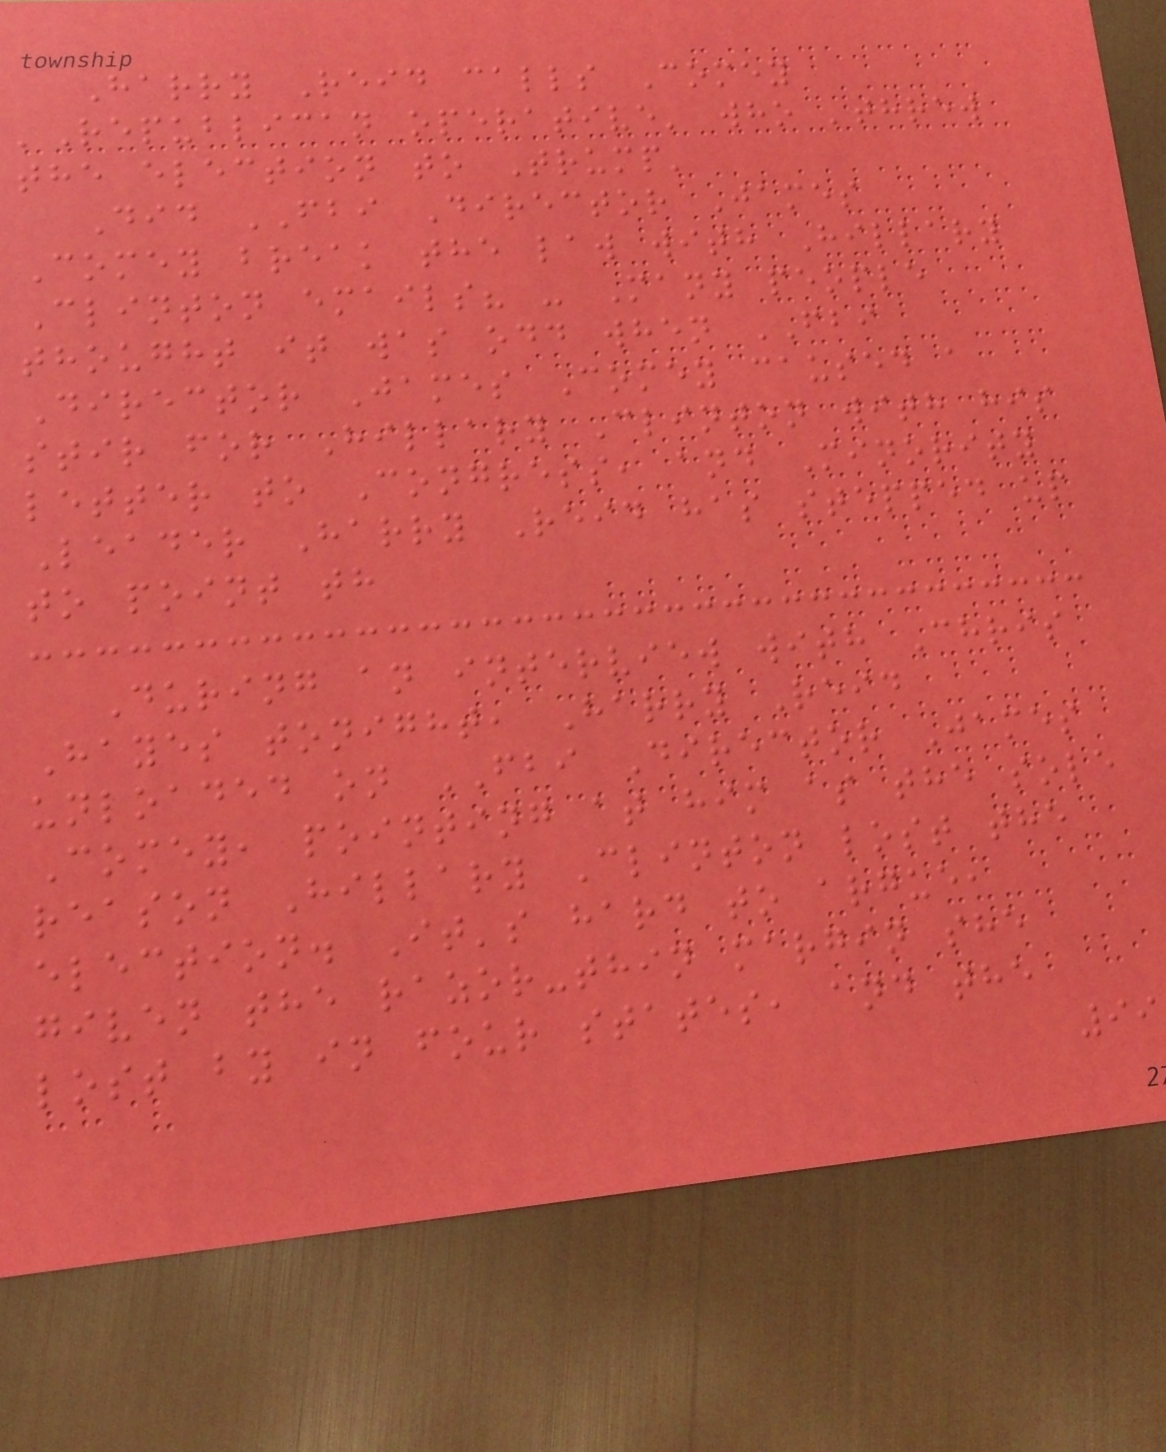Harry Reid calls Comey
'Republican operative' who 'threw
the election to Trump'
Did FBI Director James
Comey break the law with Hillary
Clinton emails? - Many people
thought it was odd when FBI
Director James Comey caused a
stir for Hillary Clinton with his
letter to Congress, and Minority
Leader Harry Reid has stepped up
to point th
During an interview with Chris
Hayes tonight, Harry Reid
unloaded on FBI Director James
Comey, pointing at him as the sole
reason Hillary Clinton lost the
election. It's hard to argue,
given the razor-thin margin she
lost by in four states, and the
99
